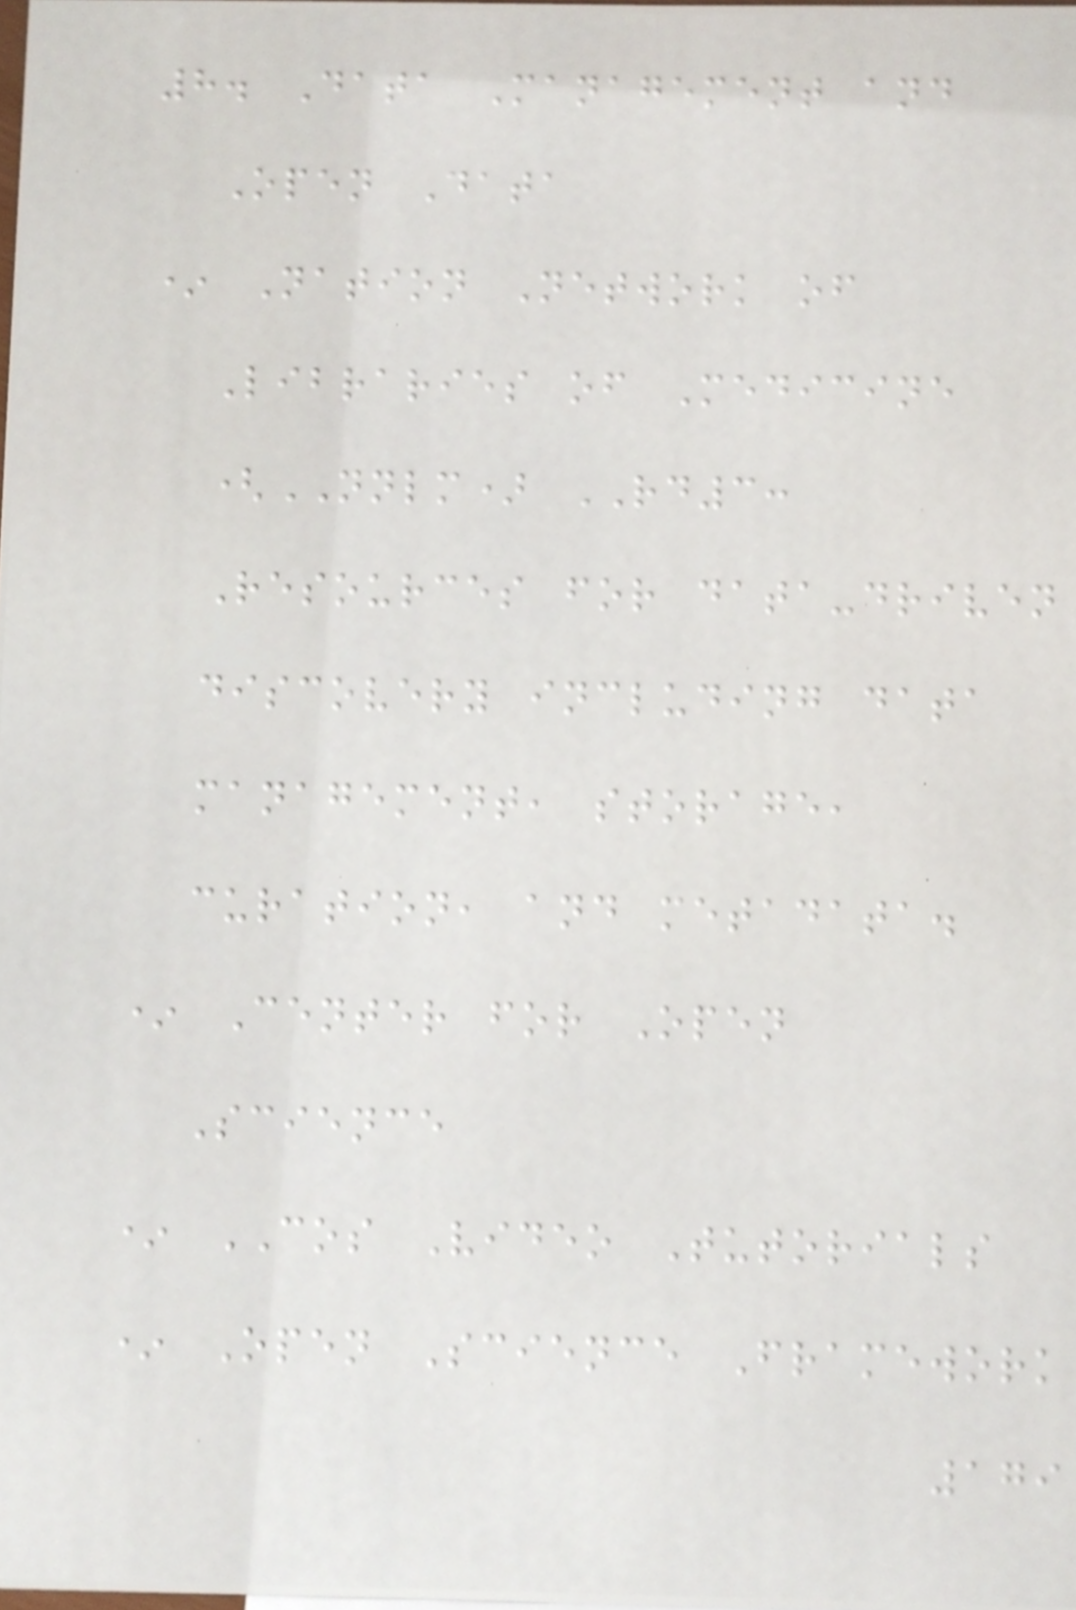8. Data Management and
Open Data
* Nation Network of
Libraries of Medicine
(NNLM) RD3:
Resources for data-driven
discovery including data
management, storage,
curation, and metadata.
* Center for Open
Science
* COS Video Tutorials
* Open Science Framework
179
